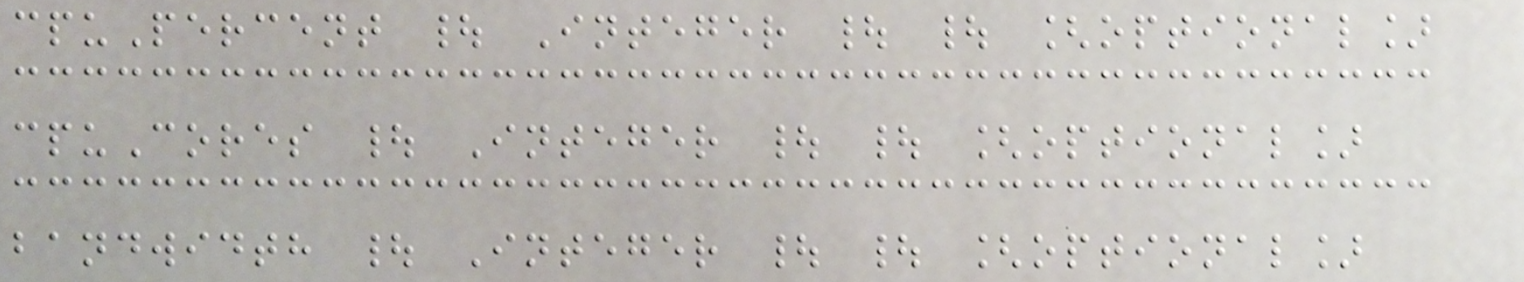cpuPercent | Integer | | [optional]
cpuCores | Integer | | [optional]
bandwidth | Integer | | [optional]
